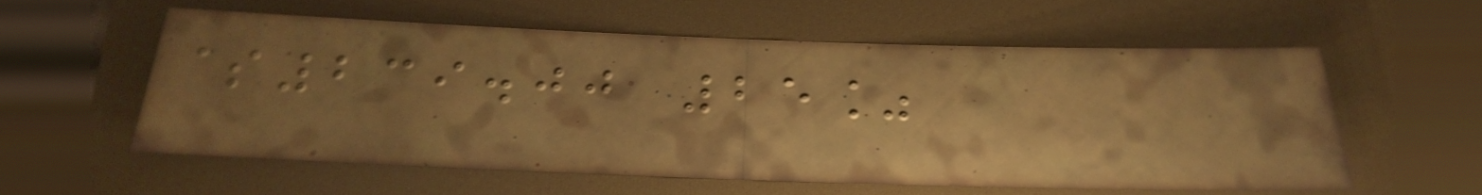$239.00 25%
